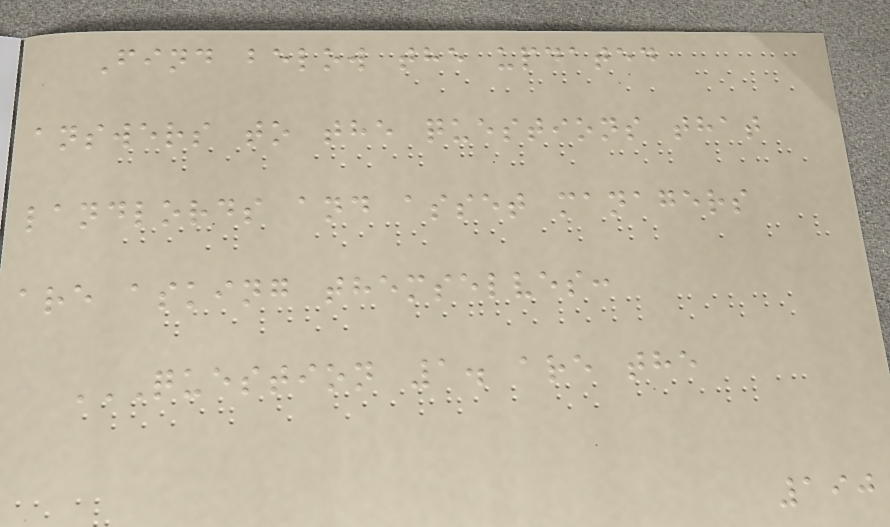Find below the updated
answers to the questions that
landlords and asset managers
are asking themselves:
QUESTION 1. ARE THE
190
